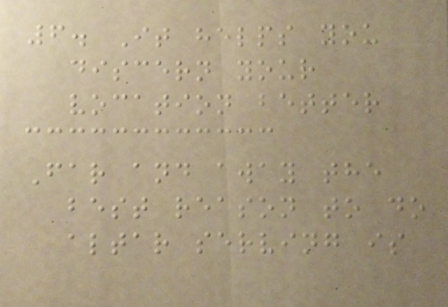6. It helps you
discern your
vocation better
Far and away the
best reason to do
altar serving is
